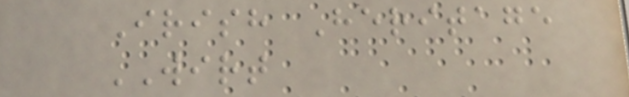Irish Heritage
WIRT
